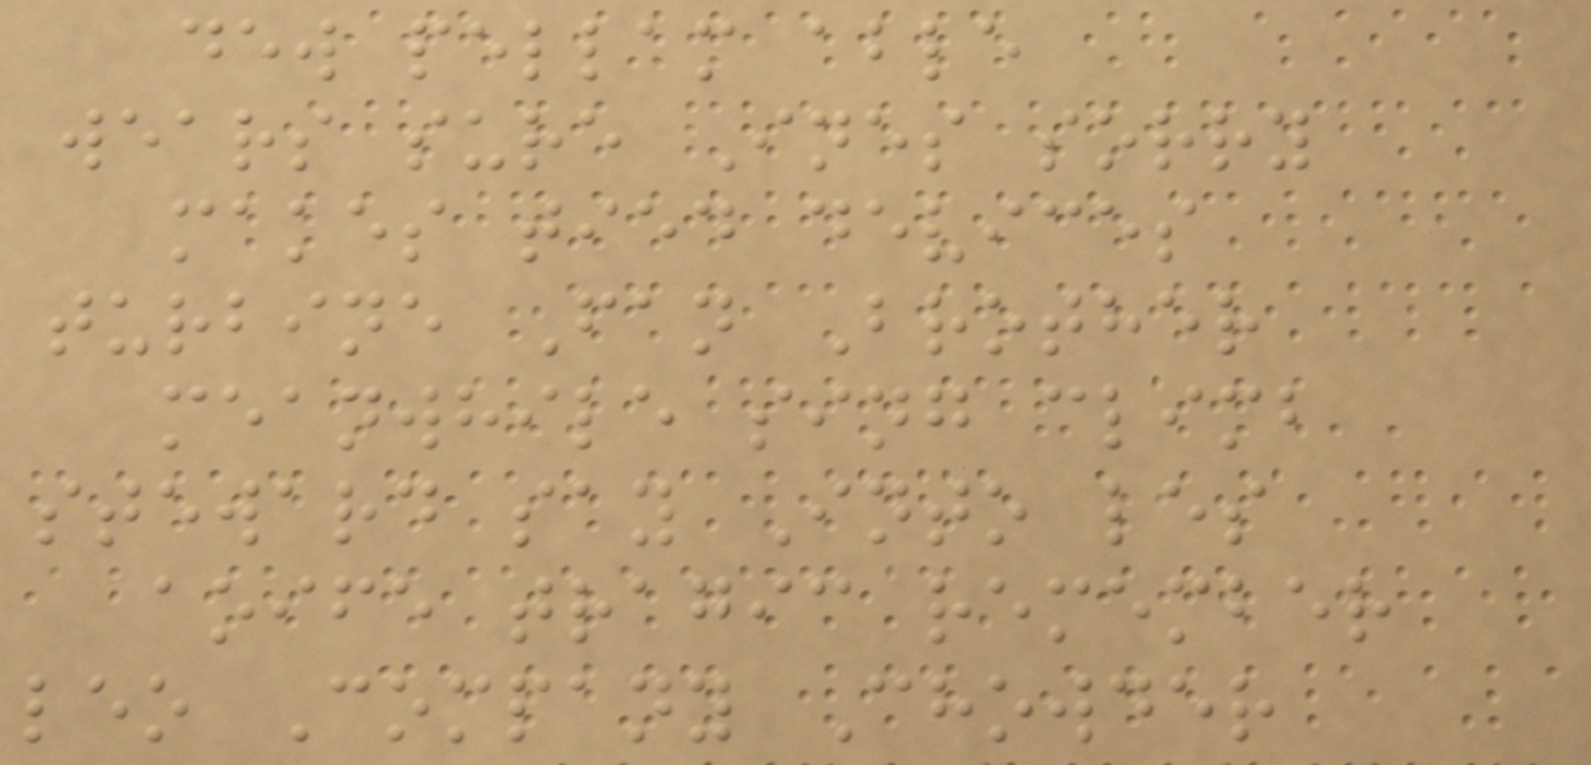dew pellam able
wears sure Ines sorry
makes tied devices
turbine Fan Brother
meanwhile sing climb
steward say Into les
aoife tragic remember
leo Company Chowder
